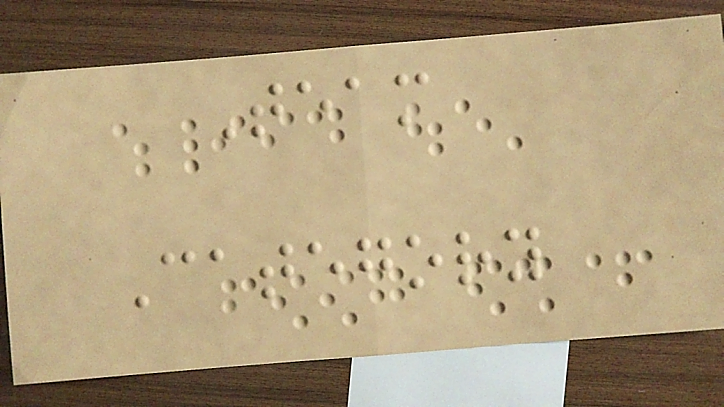Team
Category
